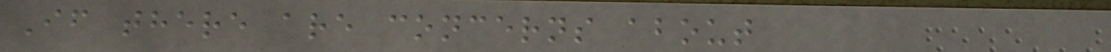If there are concerns about
